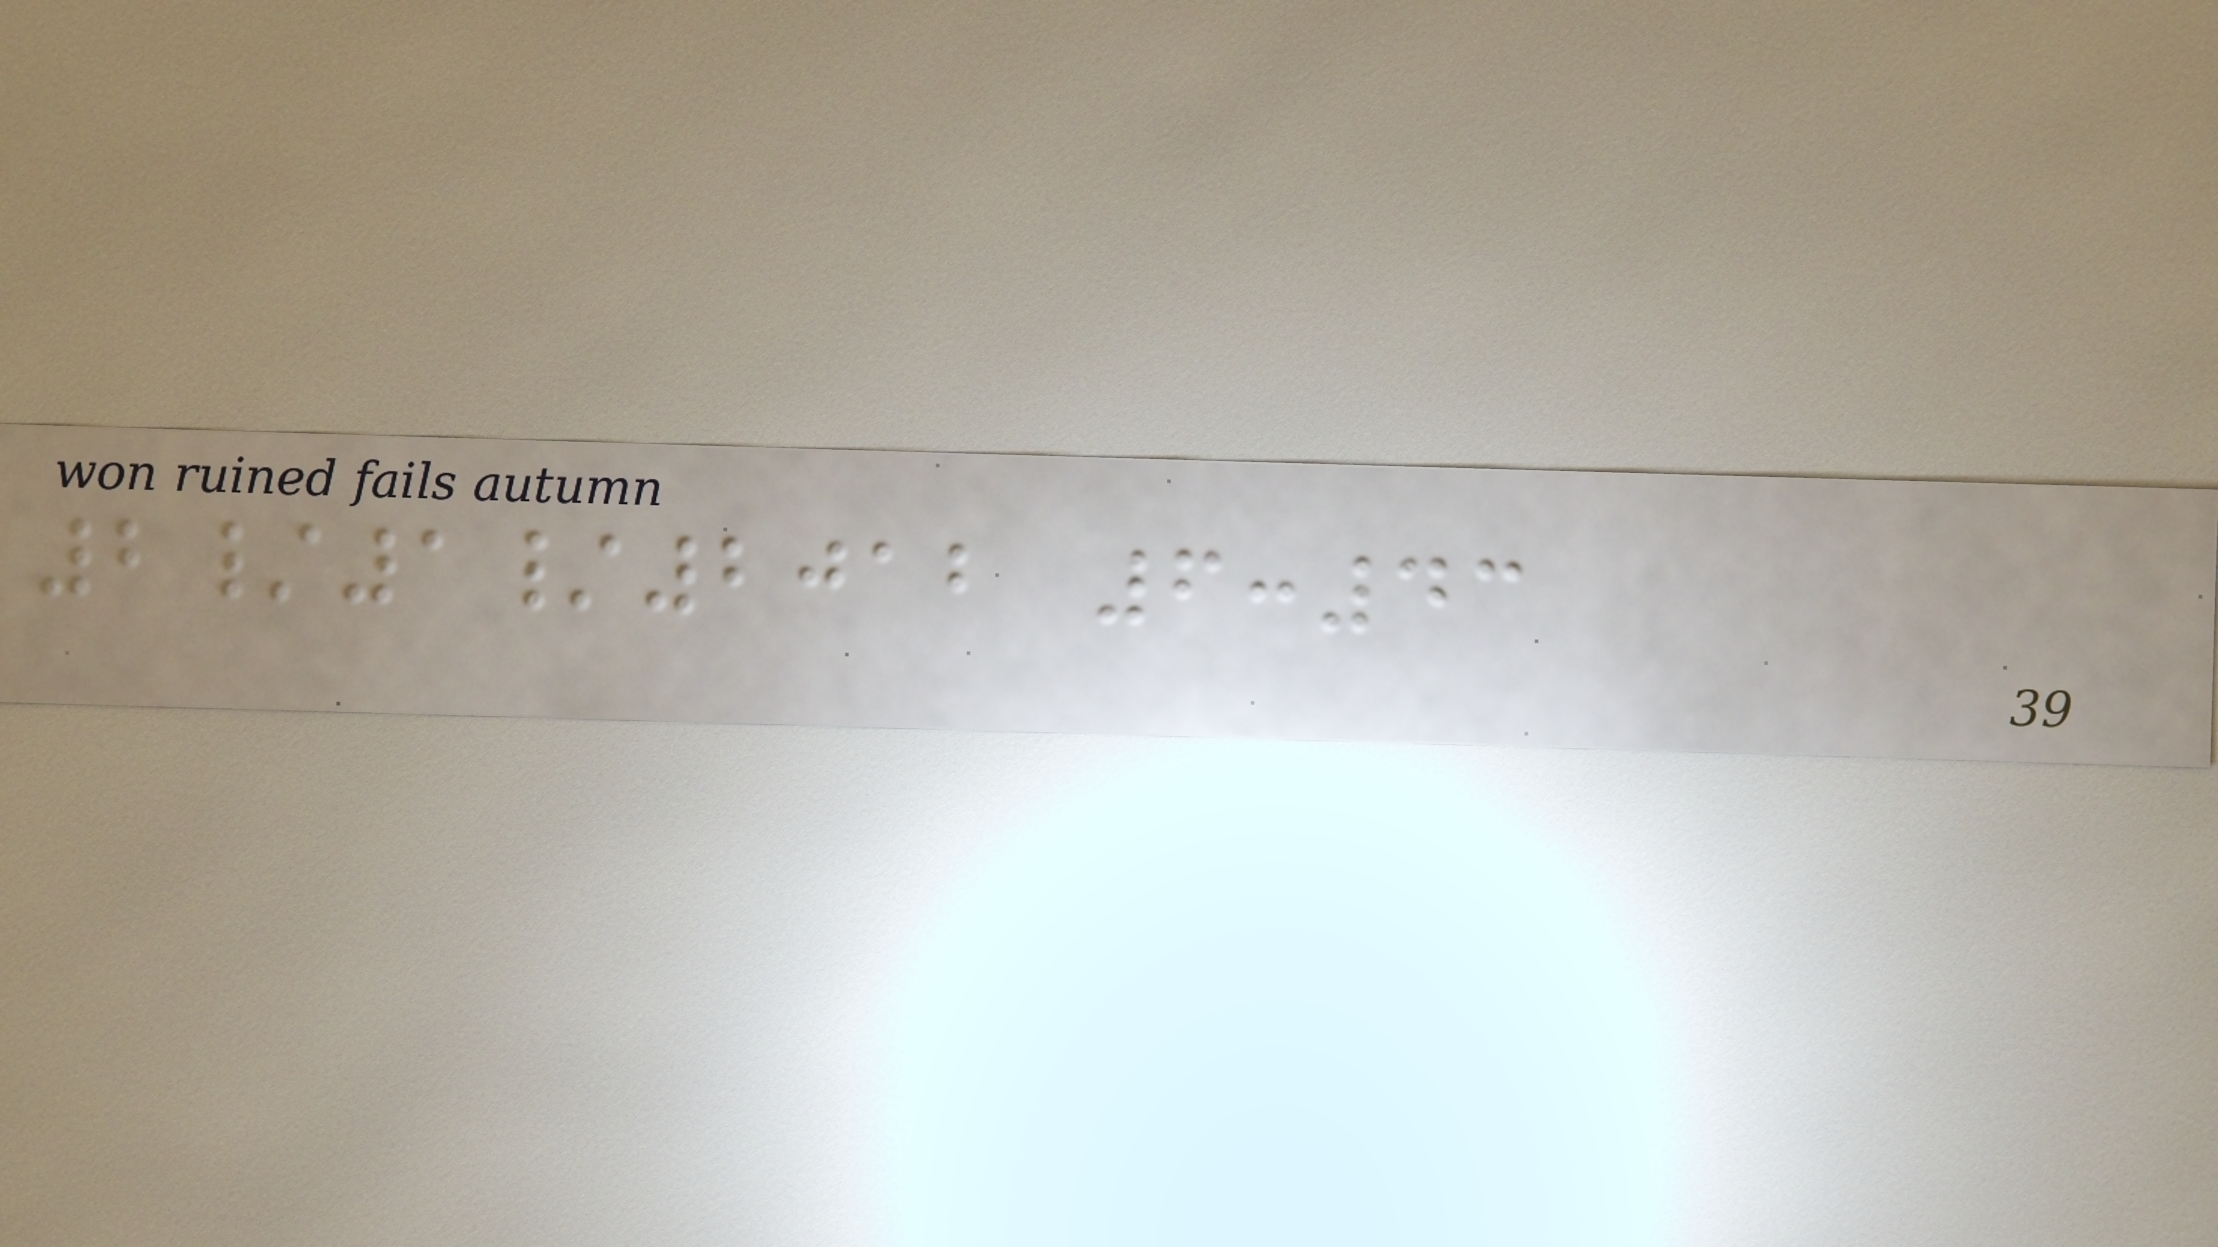2/1/2012 6:43
